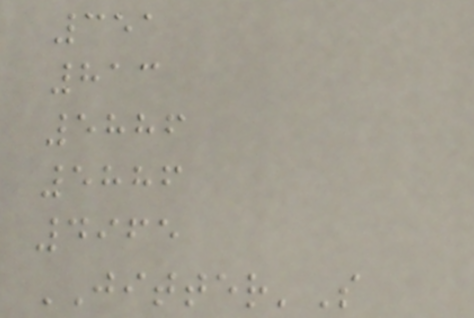351
813
5886
5886
4965
JITTER'S
